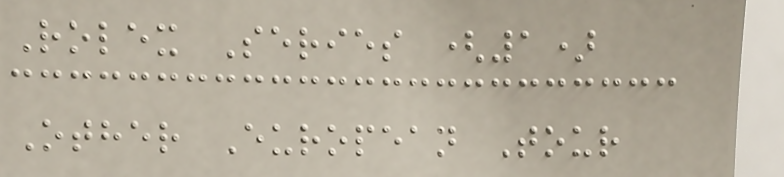Rolex Series (1)
Other European Tour
